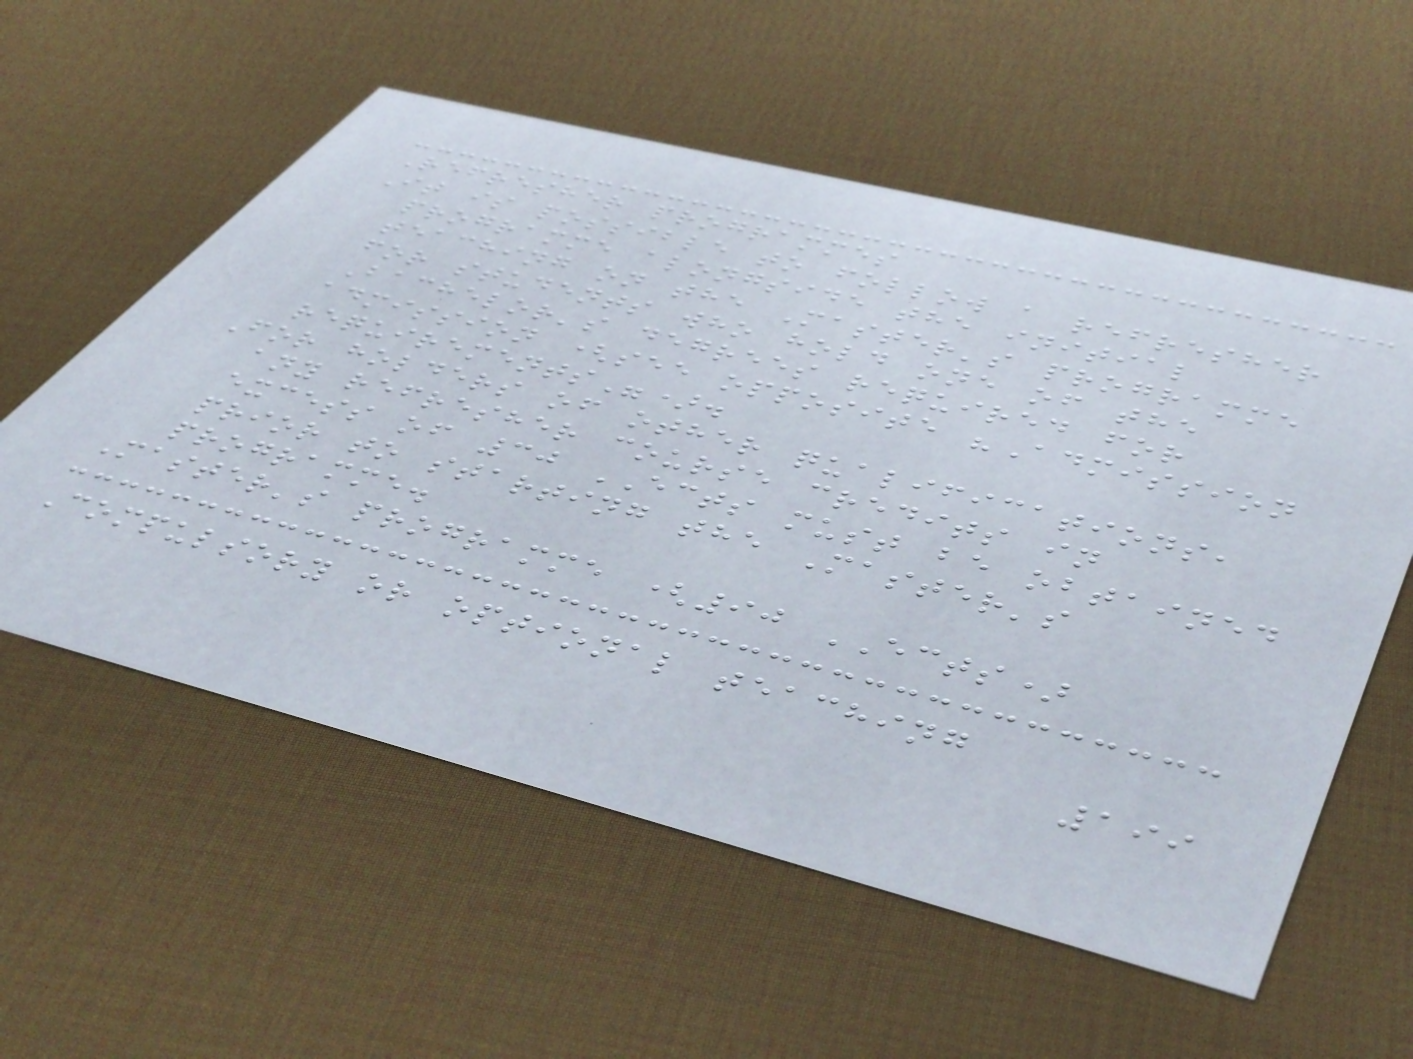Refresher programmes
It is possible to follow a refresher
programme alongside the initial
teaching on the Master's programme
for students who hold one of the
Bachelor's degrees required for
admission (see opposite "Admission
requirements").
For holders of other qualifications,
any refresher course credits in
excess of 30 ECTS must be obtained
prior to starting the Master's
programme.
Master's programme (90 ECTS)
Compulsory or optional teaching
199
